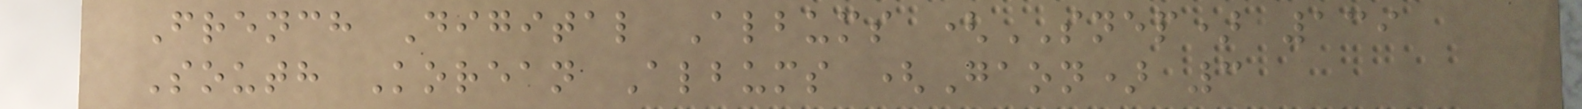French Digital Albums (SNEP) 139
South Korean Albums (Gaon) 3
